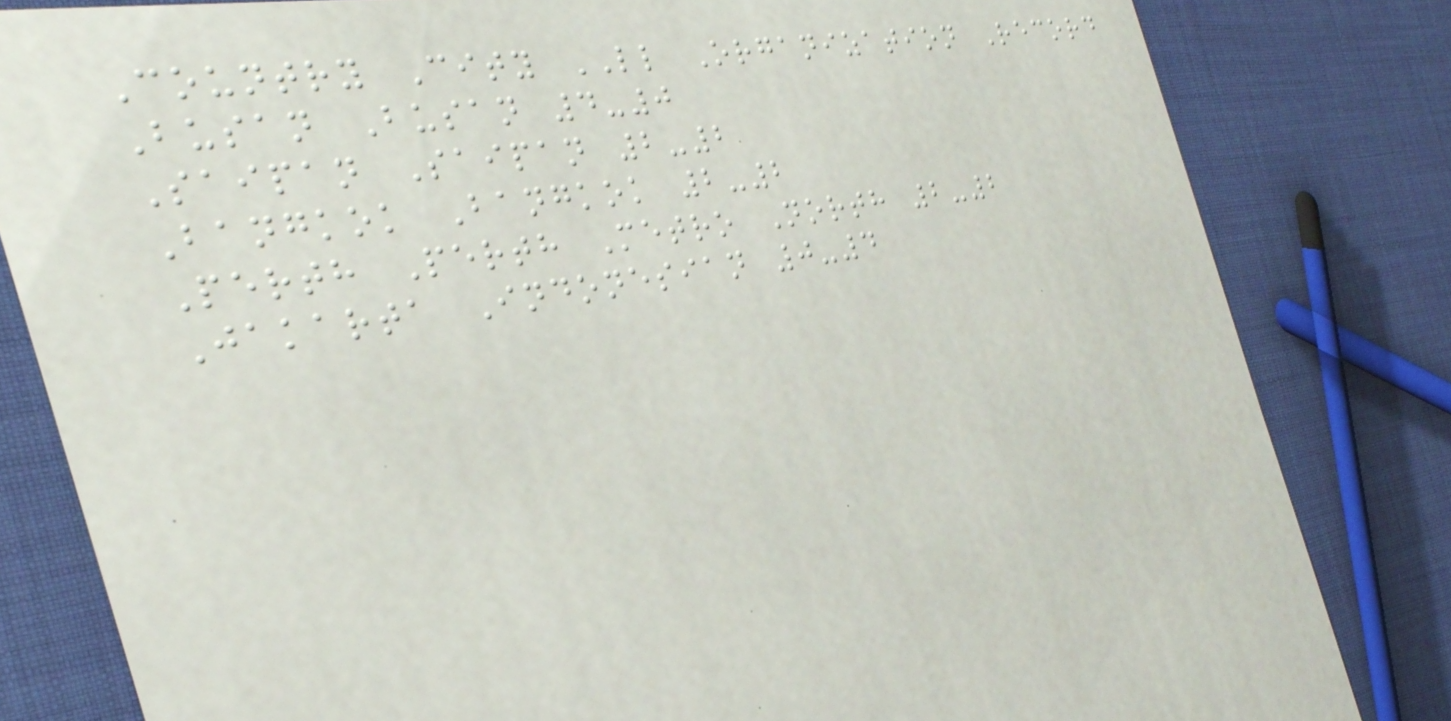Country City LL Organization Record
Busan Busan 4-0
Saipan Saipan 2-2
Bangkok Bangkok 2-2
Perth Perth Metro North 2-2
Jakarta Indonesian 0-4
